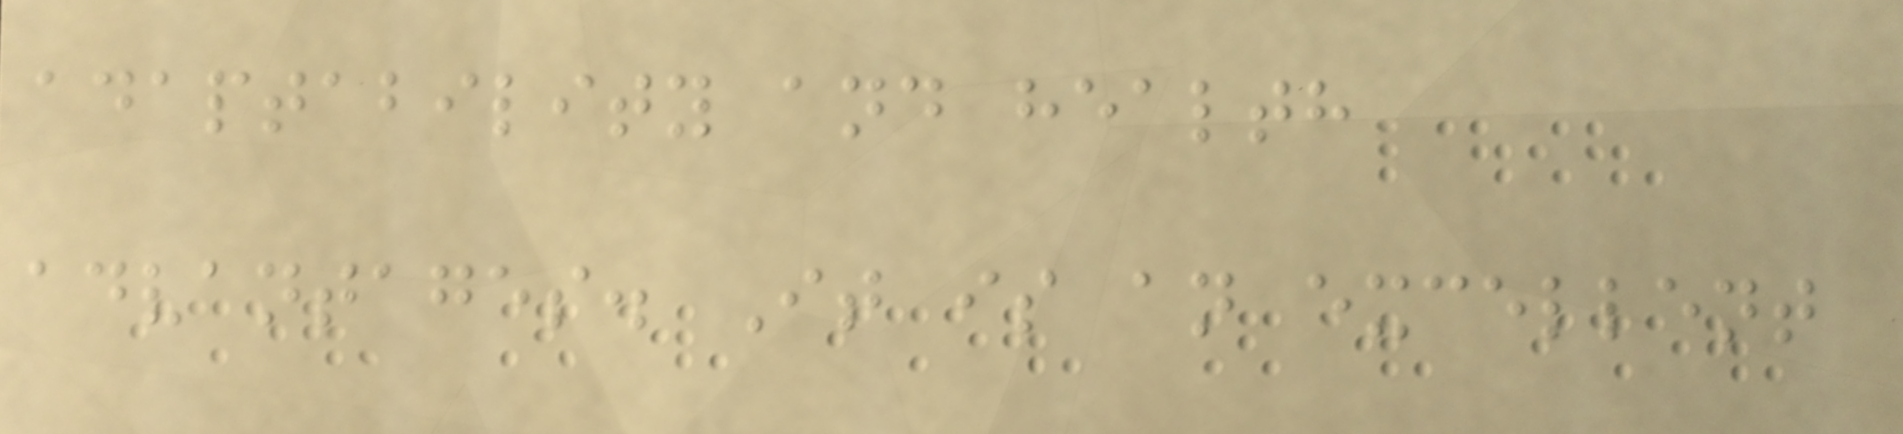adaptability and health
advantages. It is an excellent
